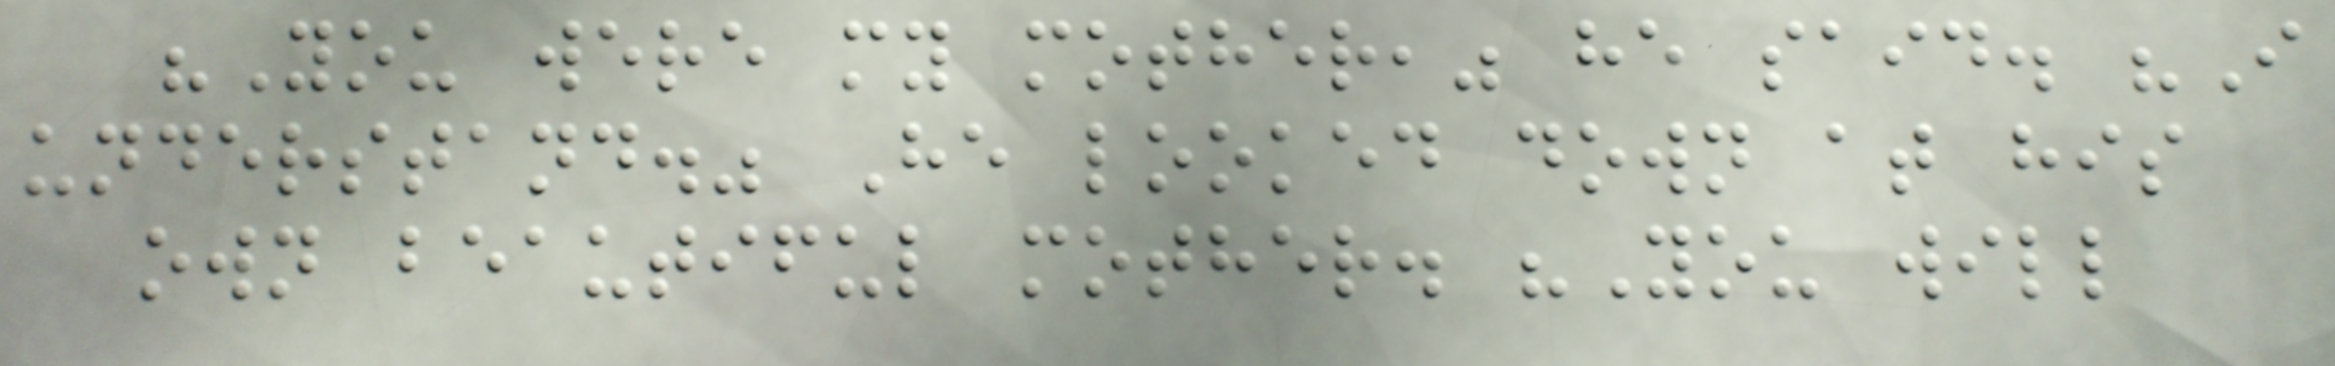"You were my mother," he said. "I
understand." He looked down at his
own beautiful mother. "You will
